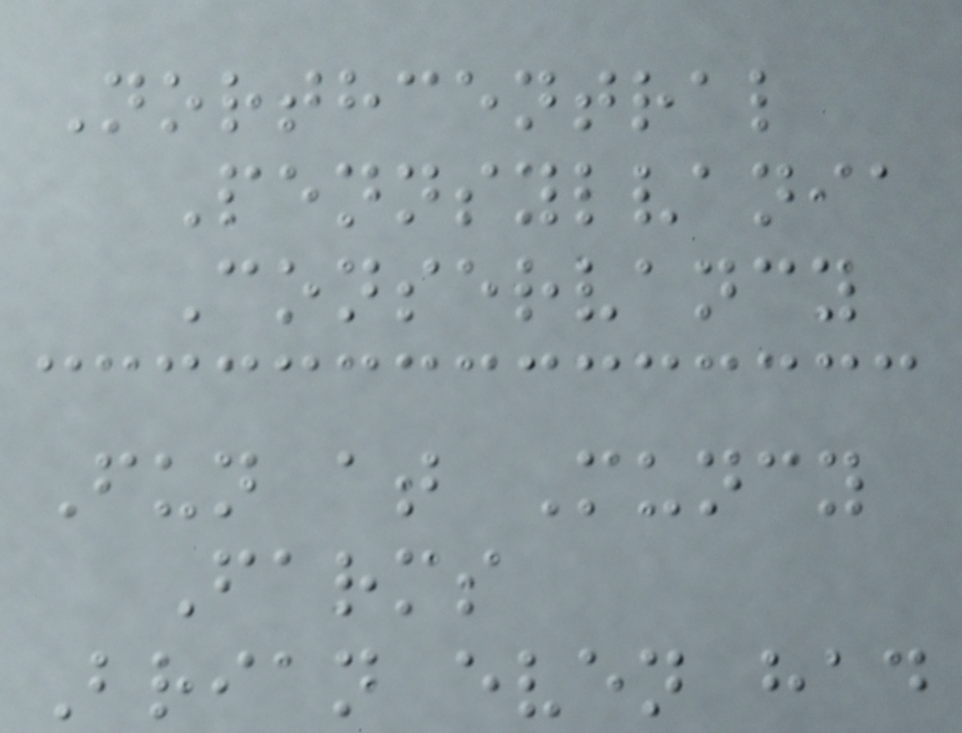Northcentral
Pennsylvania
Conservancy
Fun at Muncy
Farms
Brian even had
